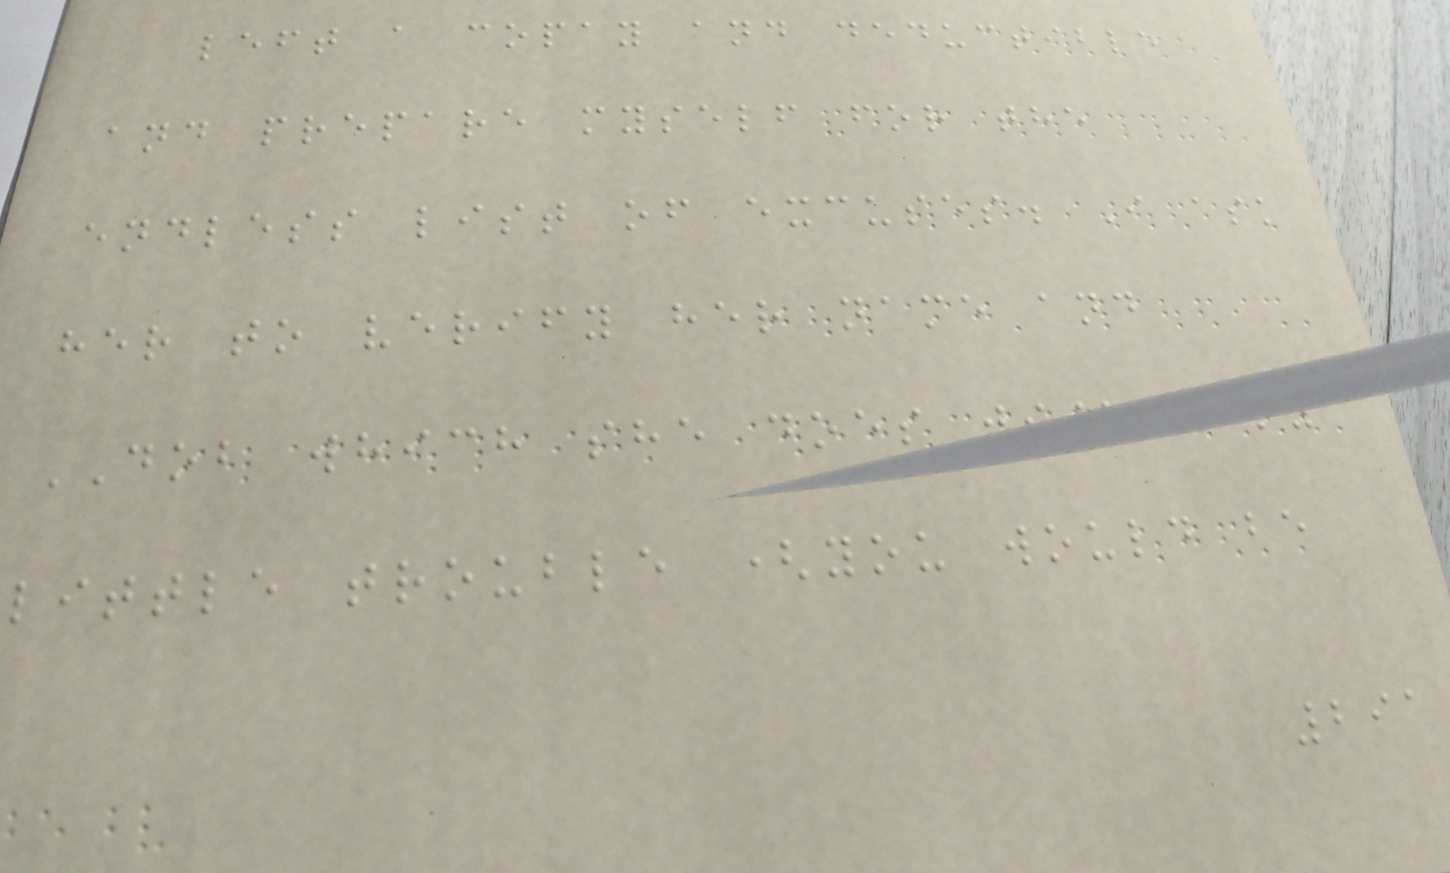left a copay and deductible
and prepare myself for the
endless list of excuses. I ask
her to verify her name and
DOB which she does with very
little trouble (you would be
291
